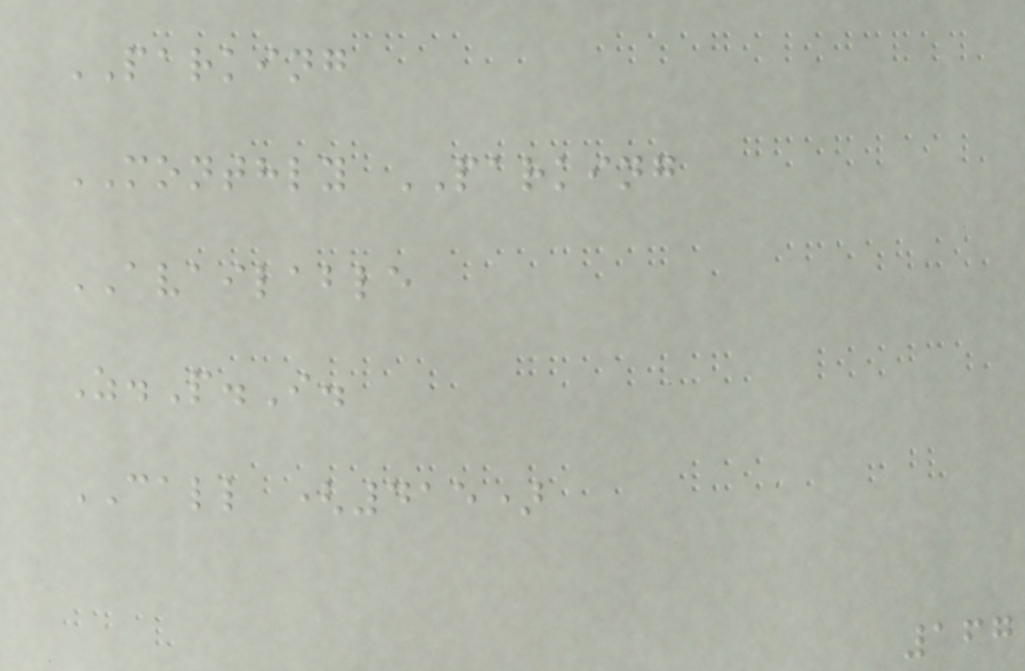PARKING
MONTHLY PARKING
AVAILABLE
Z.P.I.
CALL (415)
167
